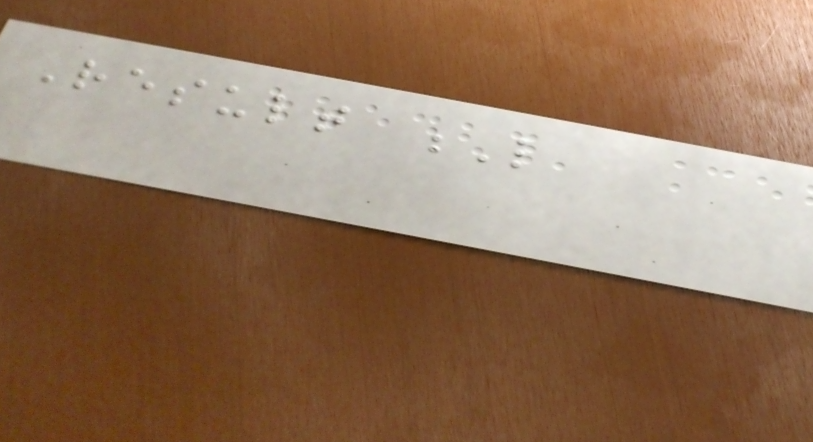Result L
